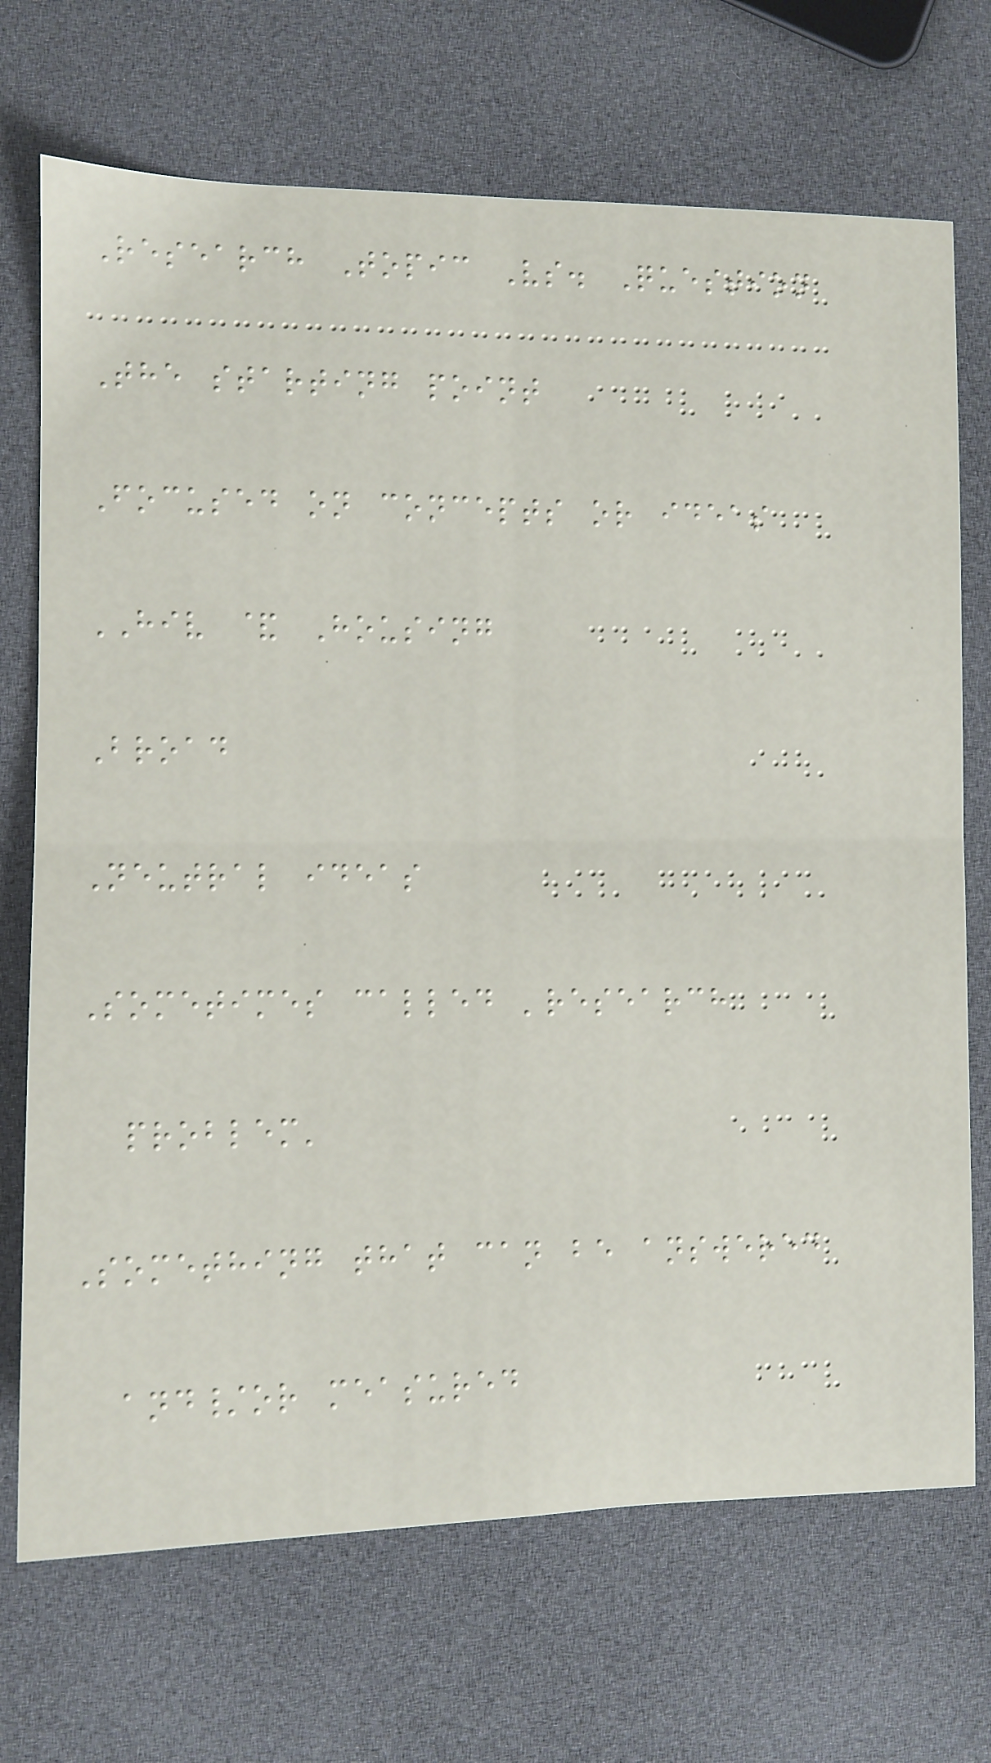Research Topic Vs. Question
The starting point
Focused on concepts or ideas
HIV & Housing
Broad
Neutral ideas
Sometimes called 'research
problem'
Something that can be answered
and/or measured
